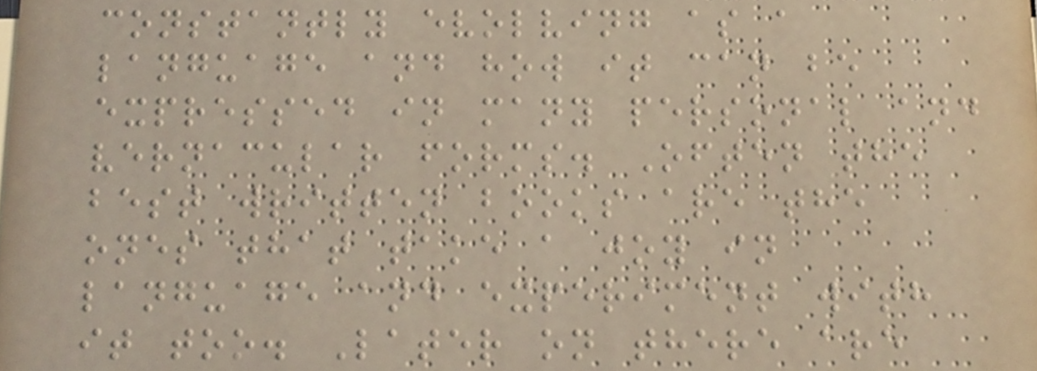constantly evolving as a
language and how it can be
expressed in many personal and
vernacular forms. Often the
best written books are the
ones that take a joy in
language and experiment with
it too. Later on there are
